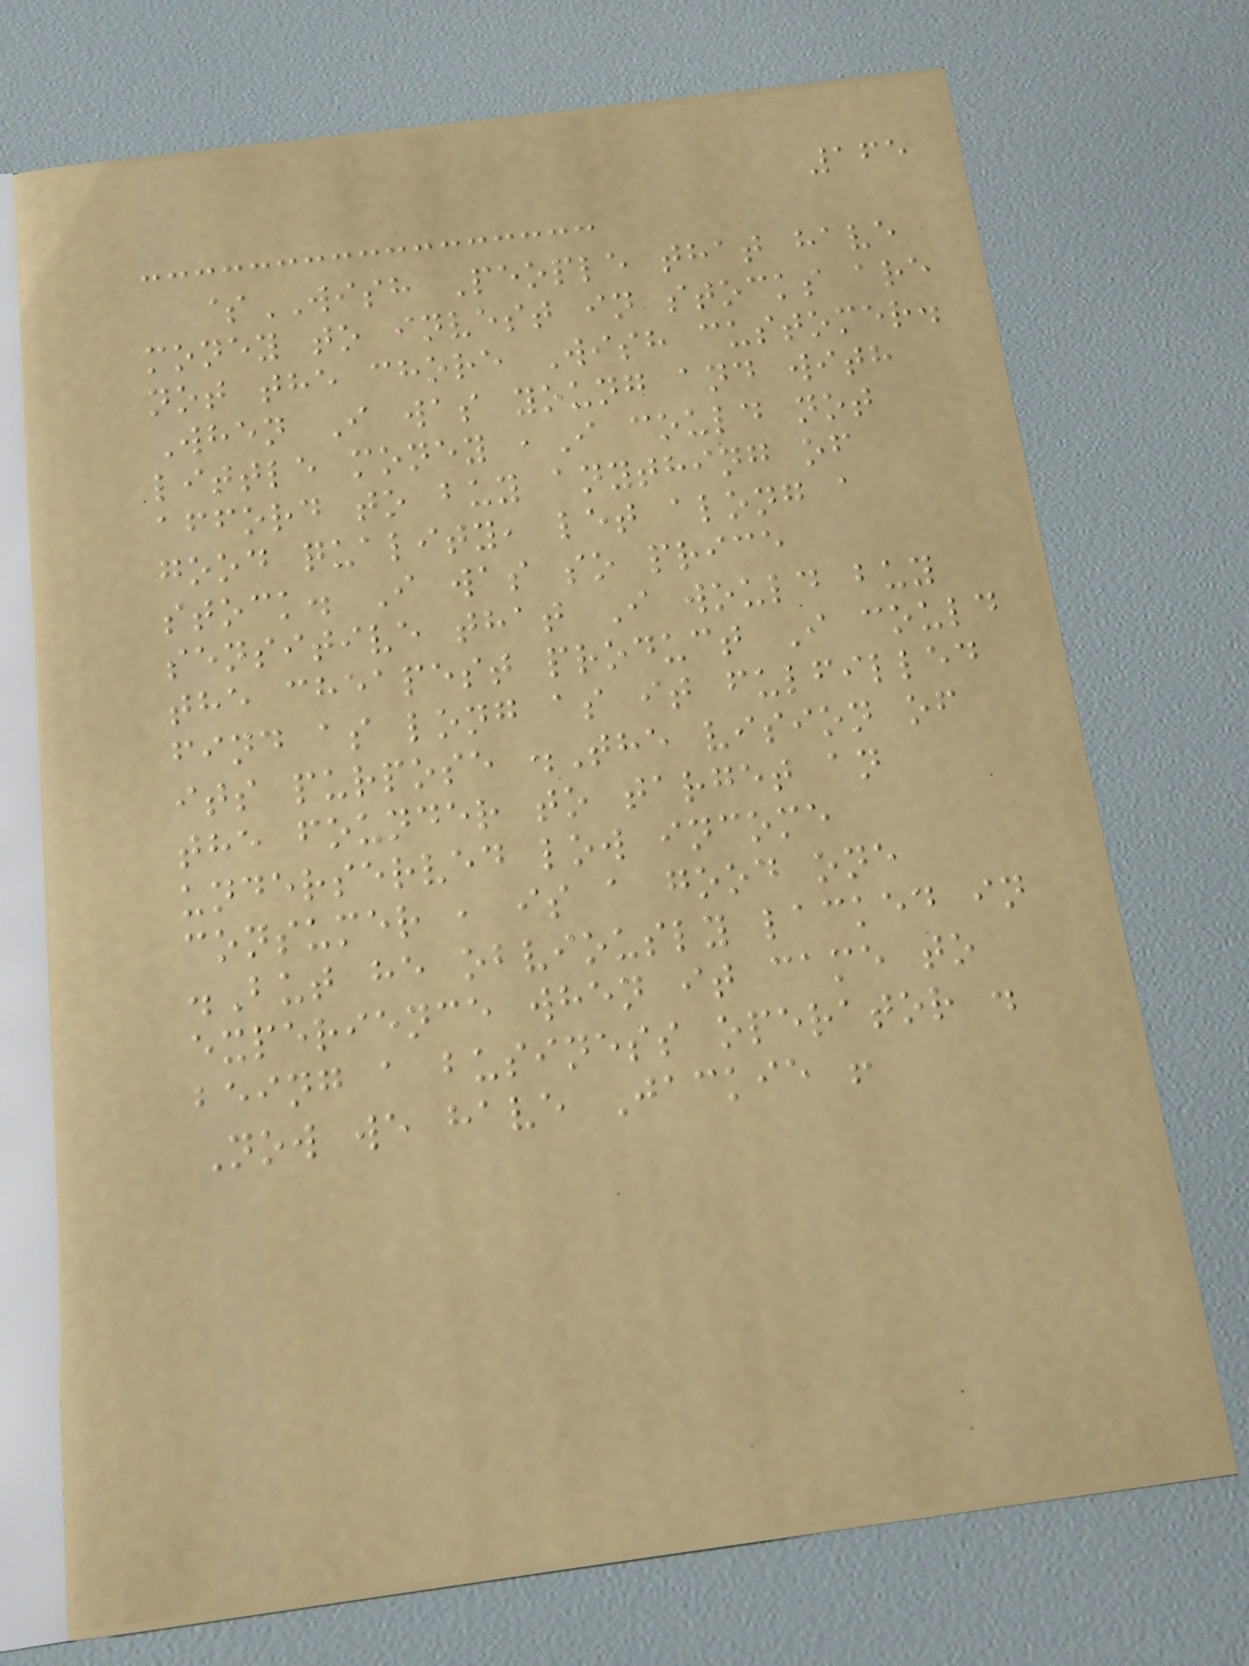165
$WISH People that have
money to invest in stocks are
not the chore Wish customer.
When I was young and with
little money ,I could not
afford to buy anything of
good quality, let along a
stock. I was so price
sensitive that I would buy
the cheapest product I could
find as long as it fulfilled
its purpose .The vision of
the founder to target an
underserved low income
consumer , is a good one
.But he obviously lacked in
experience when it came to
being a business operator .
Now we have Jackie !
